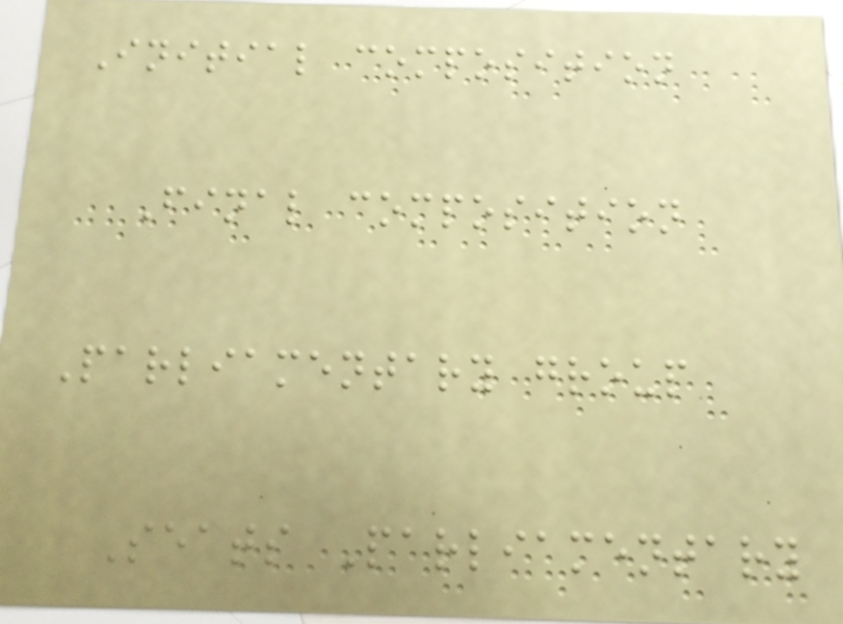Initial composition
Final composition
Parliamentary group
Seats Parliamentary
